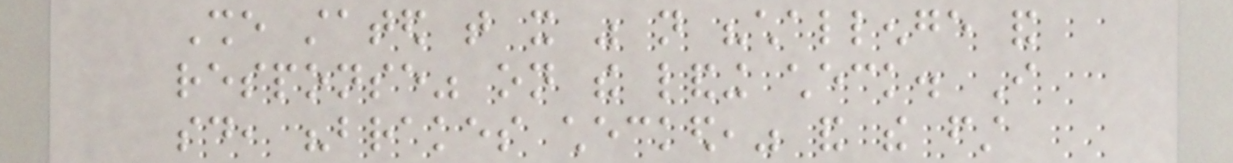She stated that it was not "challenge and
response" on the landing check. I
said, "brakes checked," and the first
